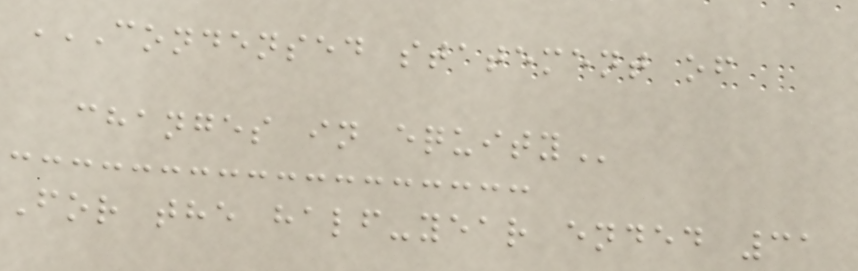CONDENSED STATEMENT OF
CHANGES IN EQUITY
For the half-year ended 31
